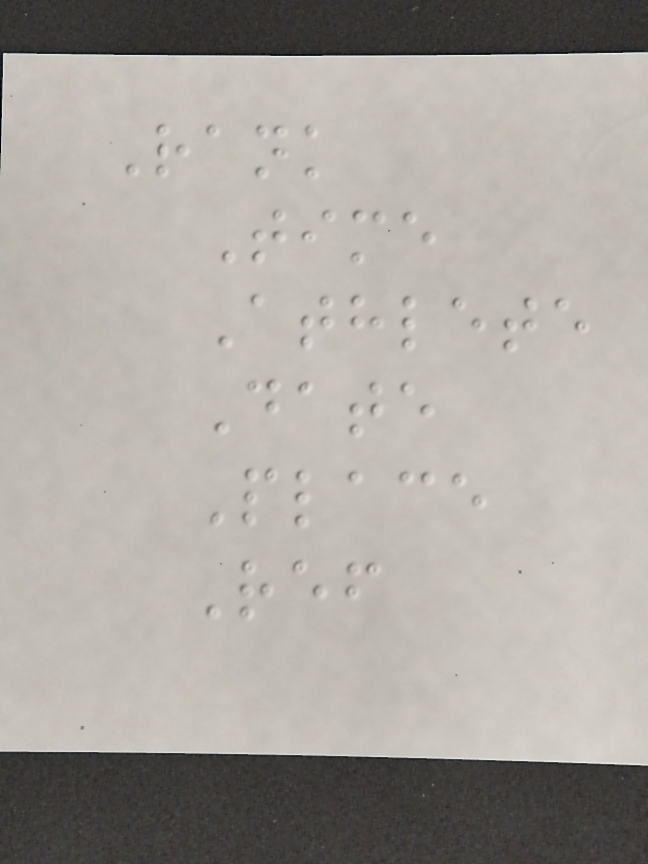Rank
Time
Athlete
Date
Place
Ref
